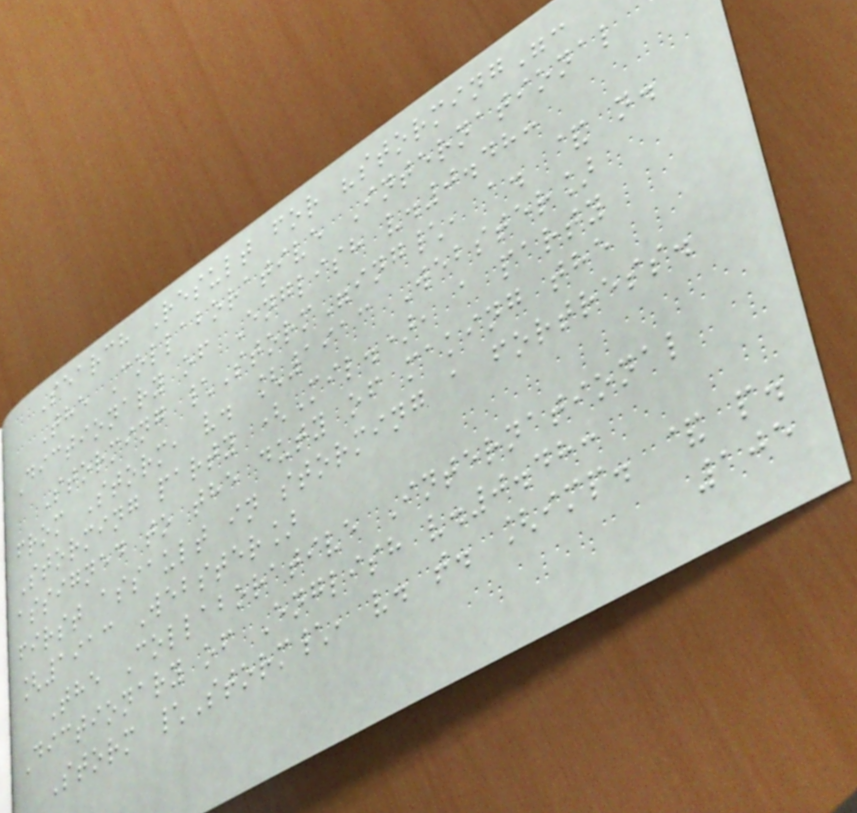Search Result for "storming":
The Collaborative International
Dictionary of English v.0.48:
Storming \Storm"ing\, a. & n.
from Storm, v. [1913 Webster]
Storming party (Mil.), a party
assigned to the duty of making the
first assault in storming a fortress.
[1913 Webster]
The Collaborative International
Dictionary of English v.0.48:
Storm \Storm\, v. t. [imp. & p.
105
